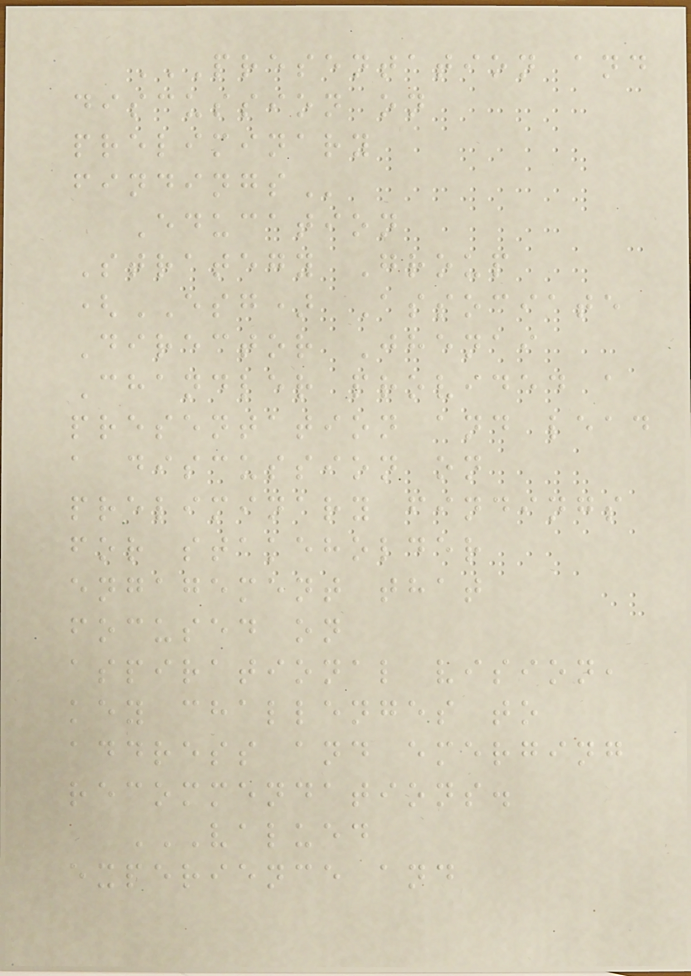PRESENTATION AND
DISCUSSION ON
PRELIMINARY
FINDINGS
Education
Strategy Group
(ESG) Associate
Director Jhenai
Chandler provided a
presentation and lead
a discussion on
preliminary findings
for stakeholder
engagement that
focused on
aspirational vision,
key challenges to
address and emerging
recommendations.
VALUED
EXPERIENCE AND
